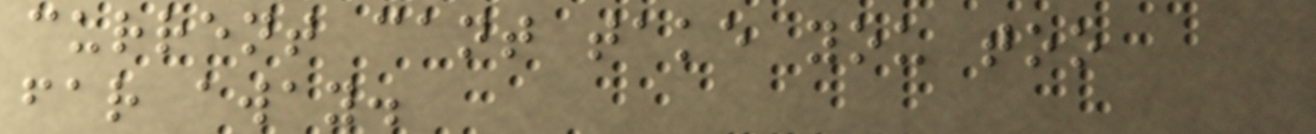current cant take you too
far away.
